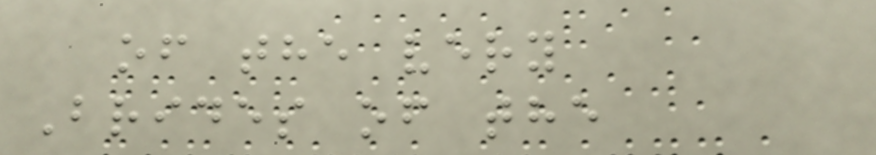of the very
Brides of the
